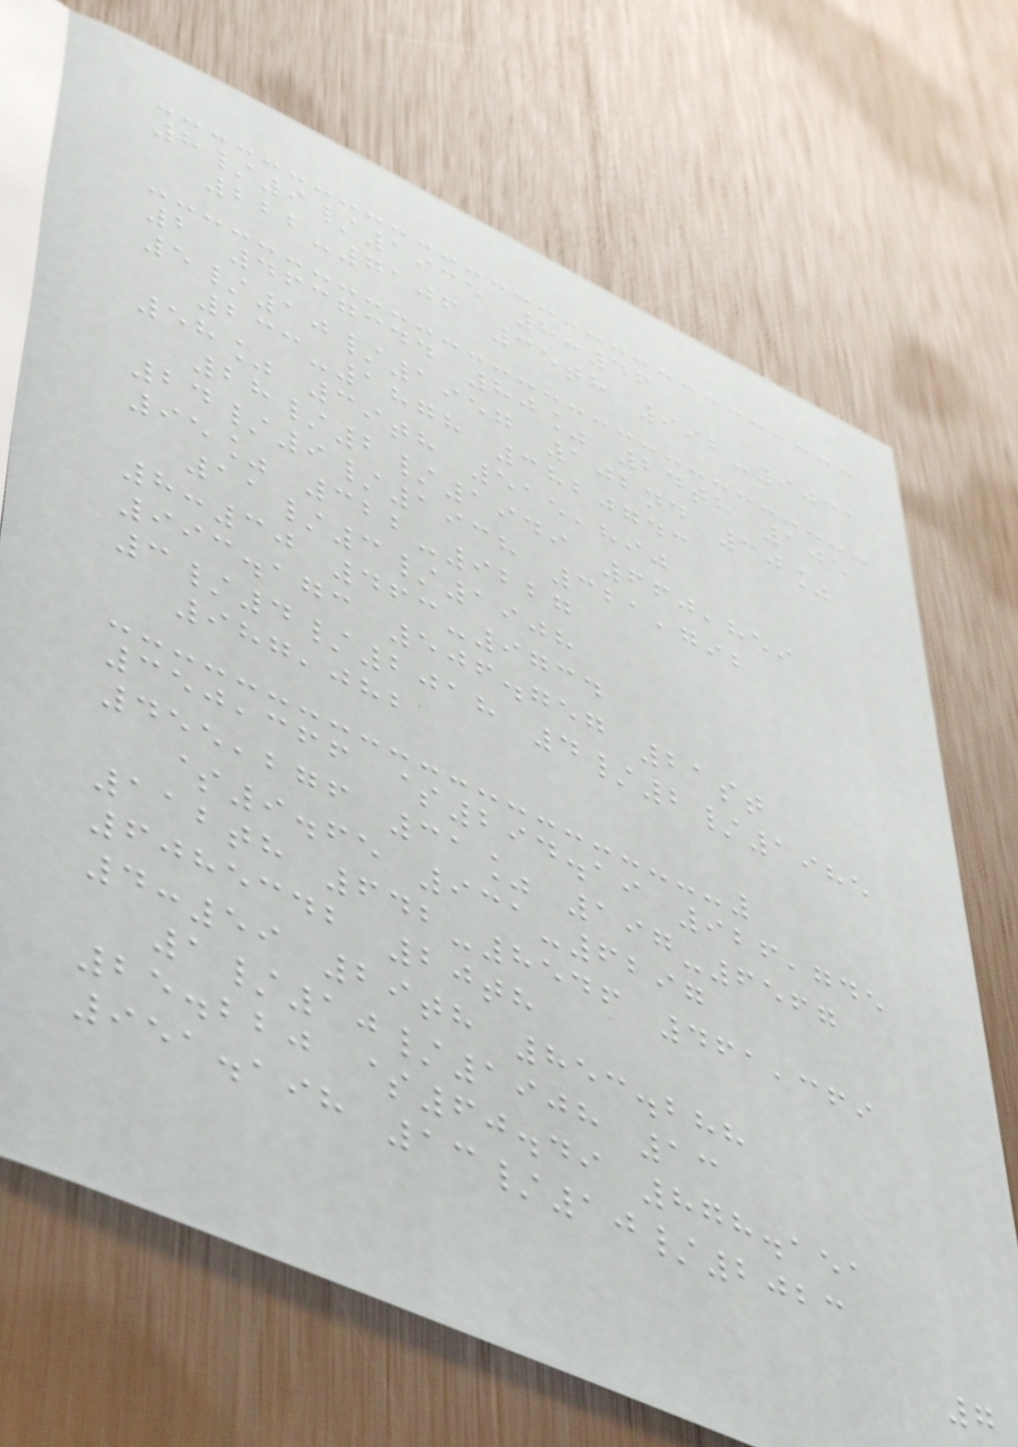8/9/1935 8:46
222-7106 35th 992-9031
2 4637344 80% 24th 105
5/10/1957 102nd 30%
233-1878 3820743
58% 39th 515,890
28/2/1949 660,859
24/9/1938 321,792
95% 322-9227
11/3/1908
8:30 463-9734
993.173 506.757 21st
3/4/2018 4/2/1985
987,082
350,366 $294.19 926,745
455,276 31% 197-6567
$9.65 931-6297
112th 642-8546 461,369
6085342 20th
4:59 29th 853.288
1/10/1908 13
25.220 $60.49 878.151
951.198 13/10/2023
7
